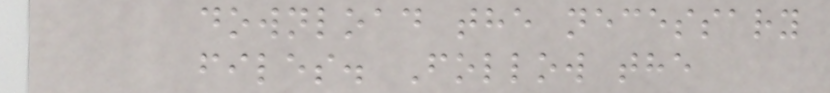download the necessary
files. Follow the
